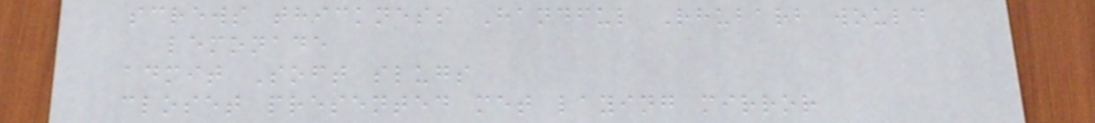screws thickness Handful Rhubarb would
lemonade
admit Soft slugs
closet presented met laying mirror
